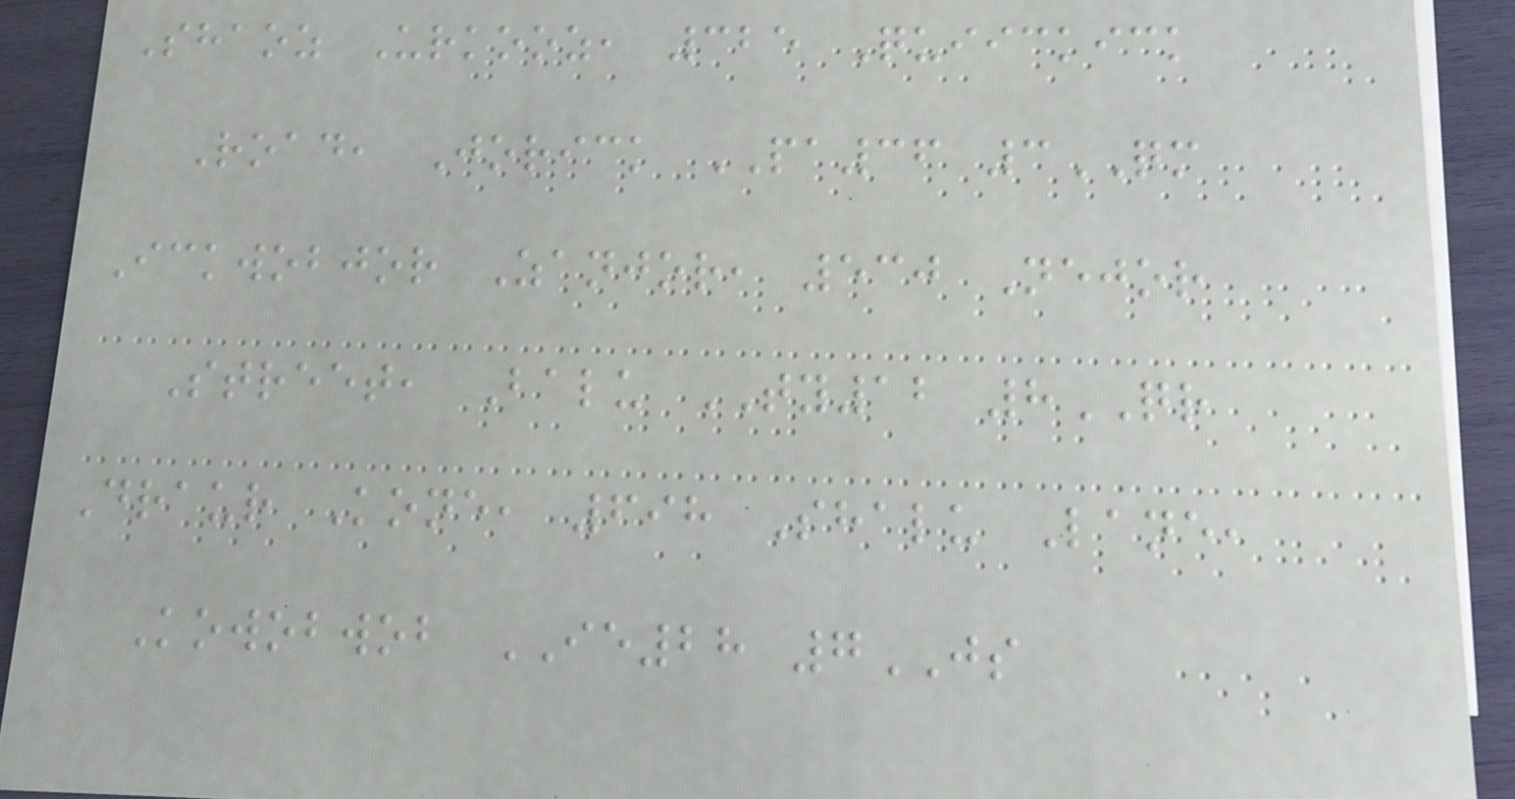Shaoz Urkooz, 325 Quiickick
Road, Jorick PA36 3QM
Ickwobjor Zanjor, 530 Nejor
Street, Balu TY12 8QR
Draur Kone, 698 Shalu Lane,
Kowobwob IE28 7JS
